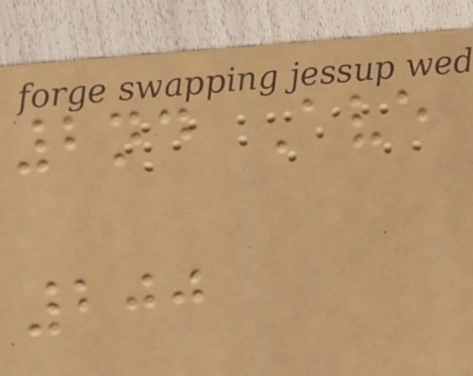2nd Ave
200
